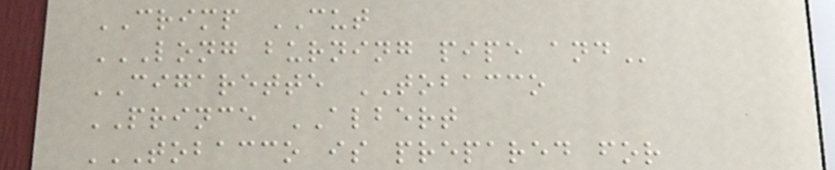CRIMP CUT
LONG BURNING PIPE AND
CIGARETTE TOBACCO
PRINCE ALBERT
TOBACCO IS PREPARED FOR
